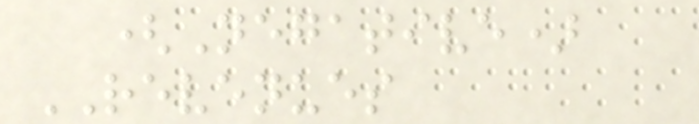(Negative)
REVENUES
